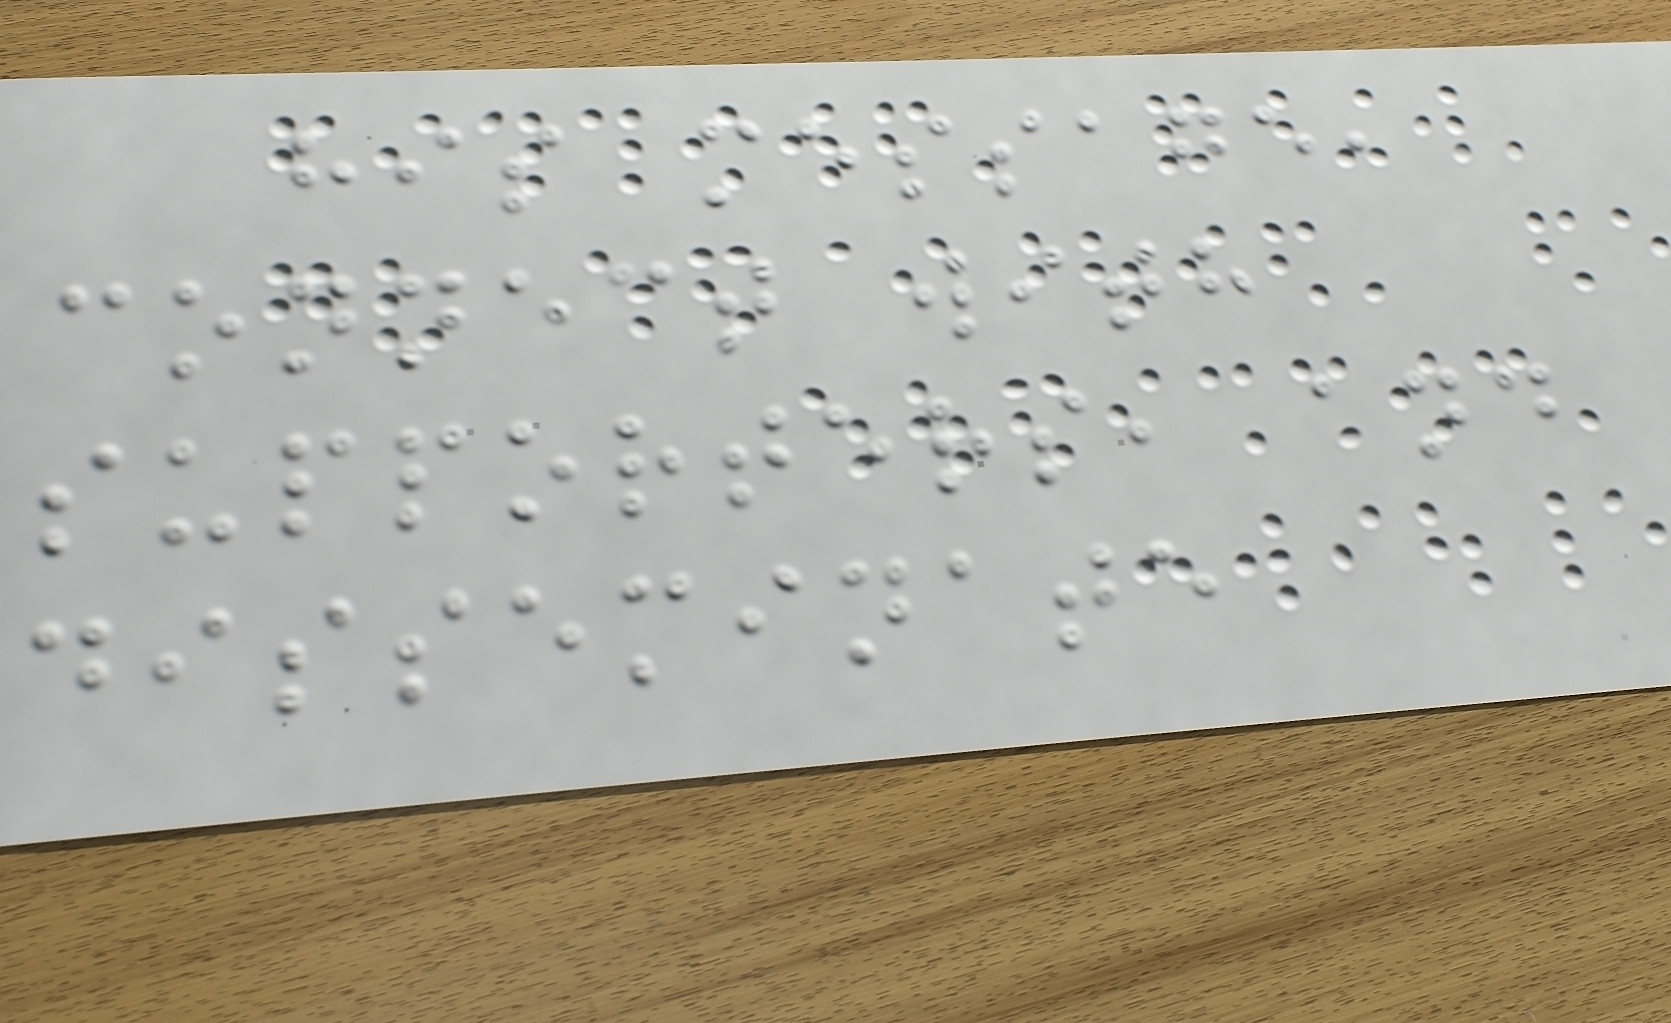his message,
connect with
supporters, and
disseminate
